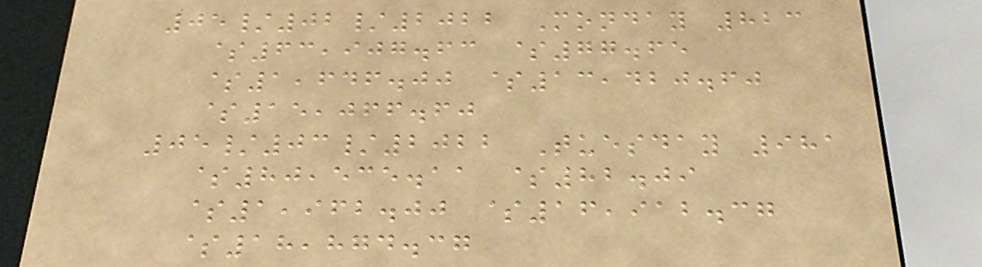05/02/2022 Monday 823
$63,907.63 $77.65
$1,646.00 $13,420.60
$15,066.60
05/03/2022 Tuesday 981
$80,535.11 $82.09
$1,962.00 $16,912.37
$18,874.37
